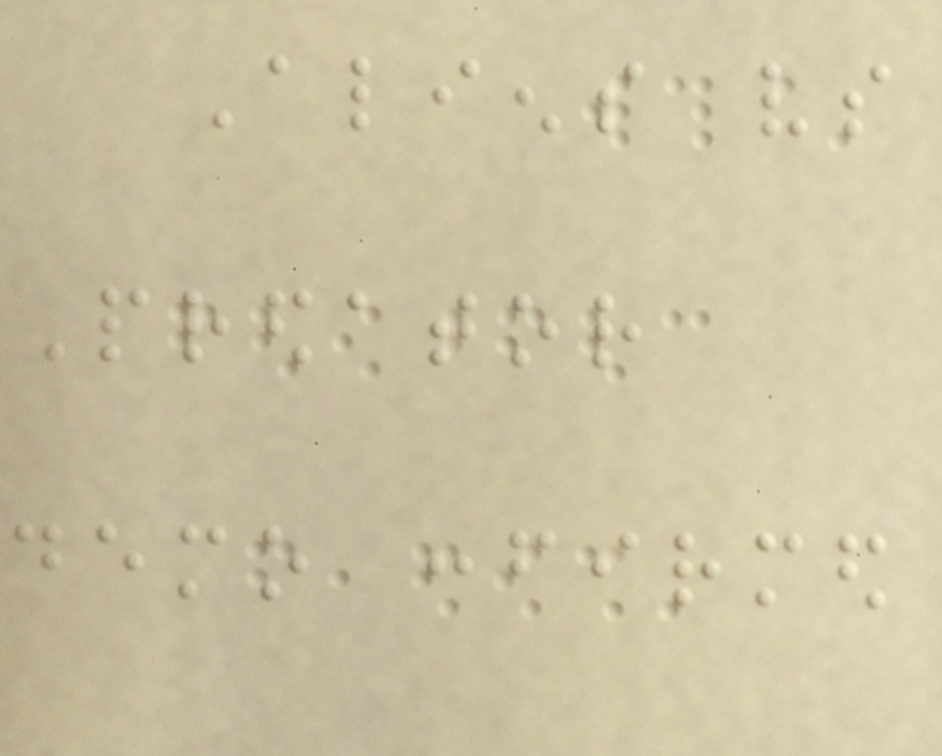Aliens vs
Predator
demo confirmed
